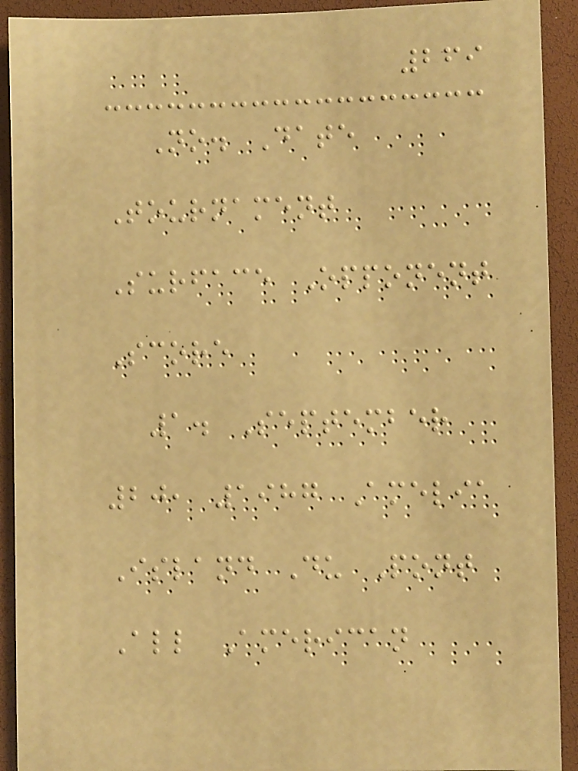269
No. Date
Tournament
Surface Opponent
Score
1. September
20, 1987 Amelia
Island Du Pont
All American
